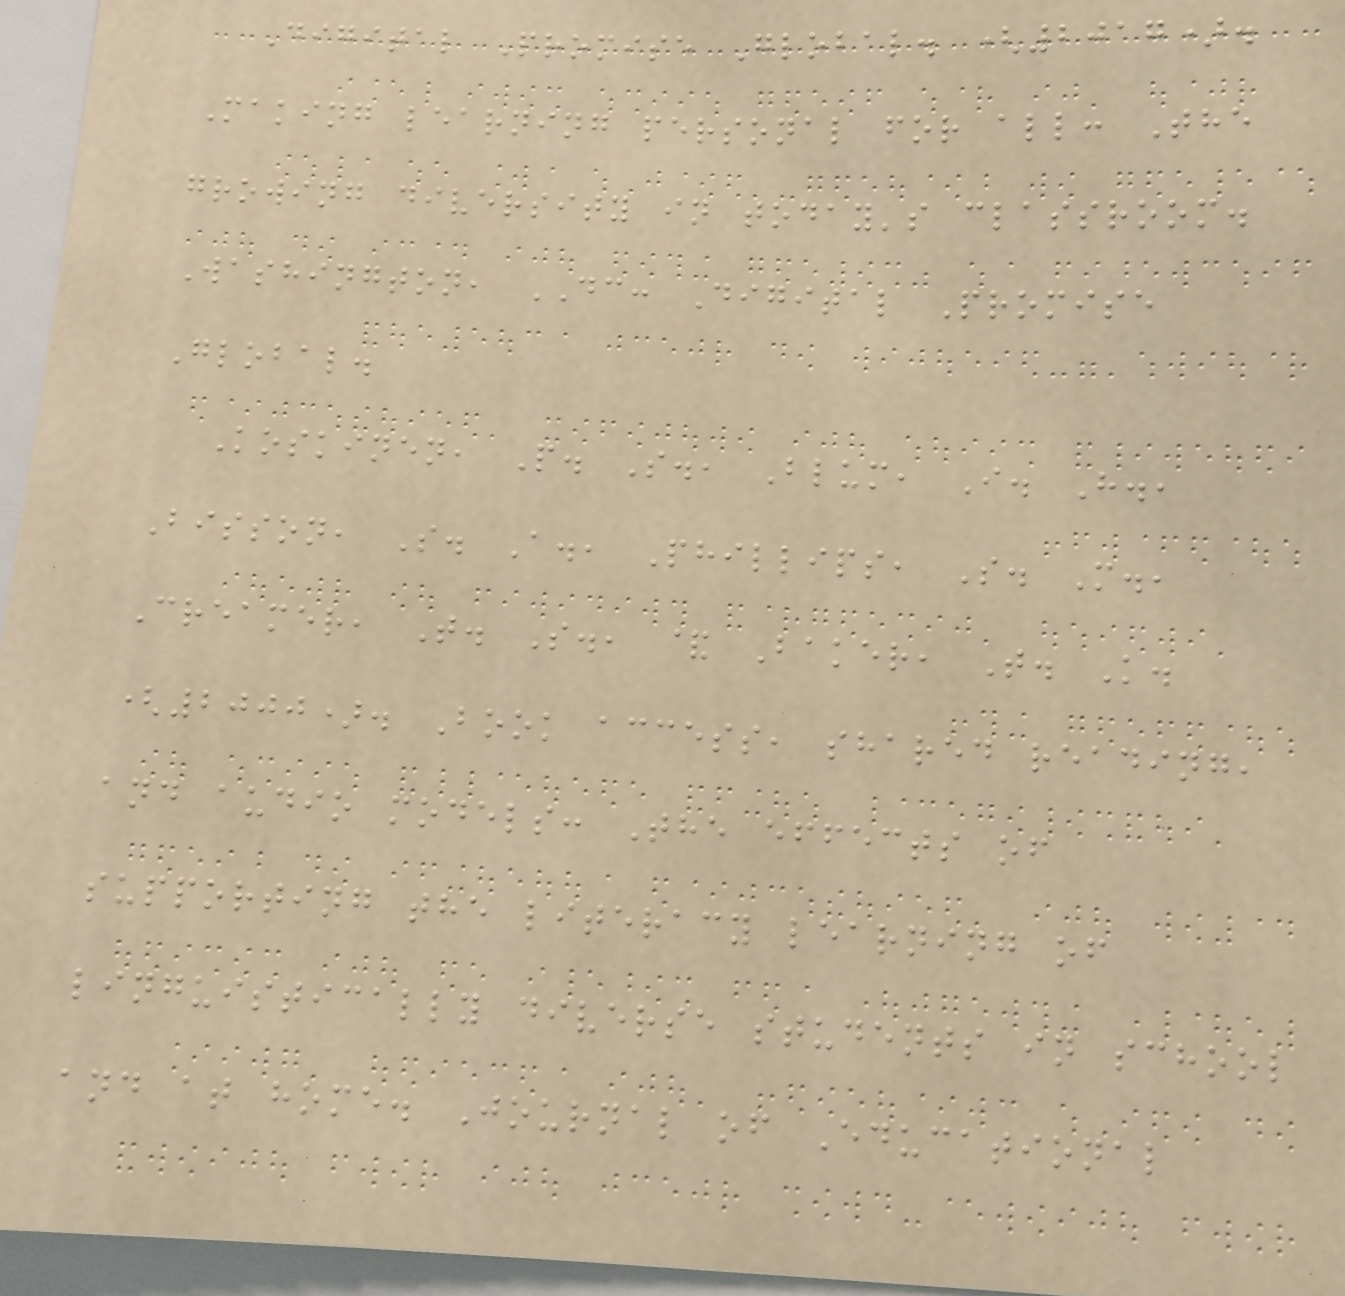Digital Promise Global. (2017).
Making learning personal for all: The
growing diversity in today's classroom.
Washington, DC: Digital Promise
Global.
Koskinen, P. S., Blum, I. H.,
Bisson, S. A., Phillips, S. M.,
Creamer, T. S., & Baker, T. K.
(2000). Book access, shared reading,
and audio models: The effects of
supporting the literacy learning of
linguistically diverse students in school
and at home. Journal of Educational
